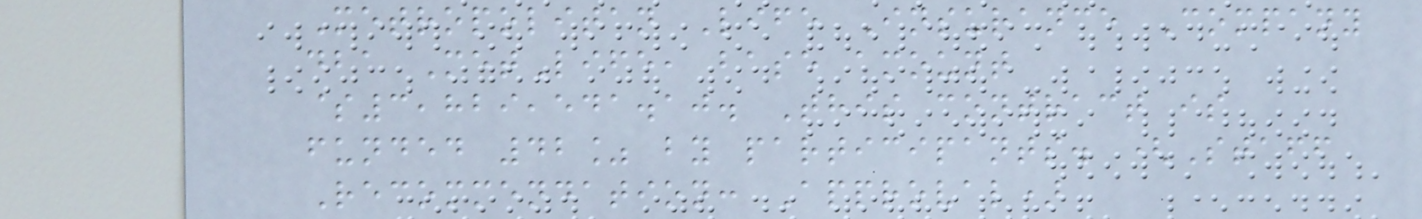Metropolitan Life Insurance Company
dba MetLife, base amount
$3,829,541.10. This contract is
funded 42% by participants. (Staff
Recommendation: Approval)
